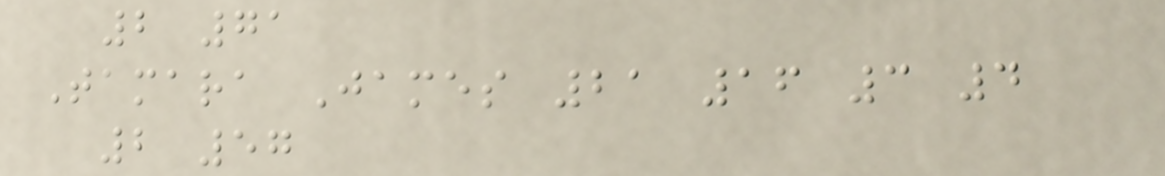2 71
Tamara James 21 16 3 4
2 57
